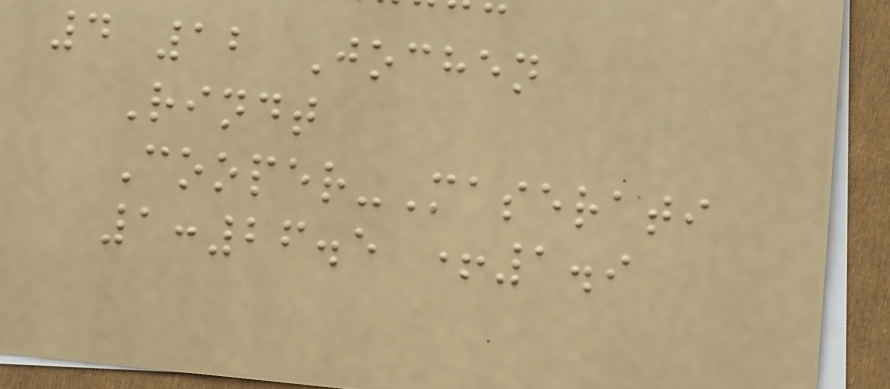4 12 Jochen
Rindt
Cooper-Maserati
1:26.5 +1.9
